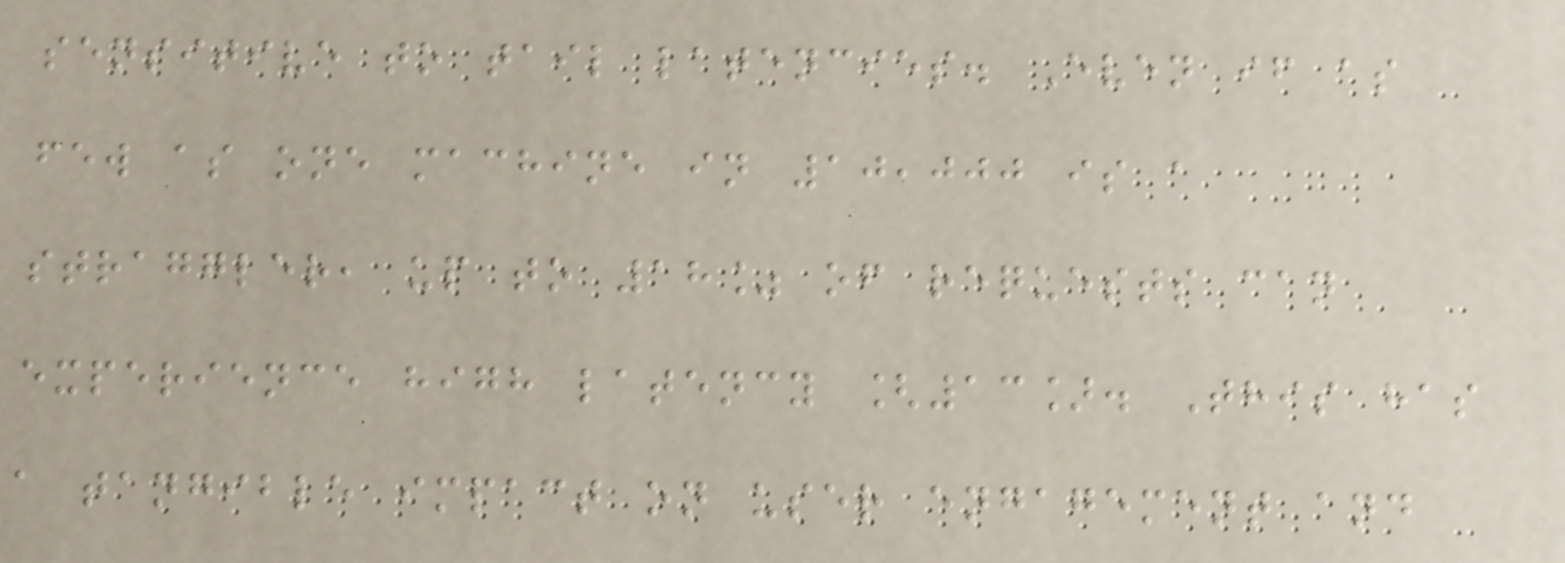sensitive to tail latencies. Even if as
few as one machine in 10,000 is a
straggler, up to 18% of requests can
experience high latency [13]. This has
a tangible impact on user engagement and
